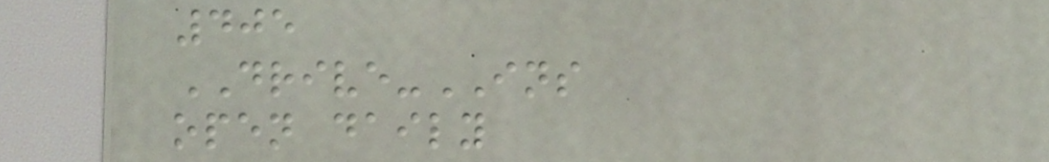405
DRIVE-INS
open daily
